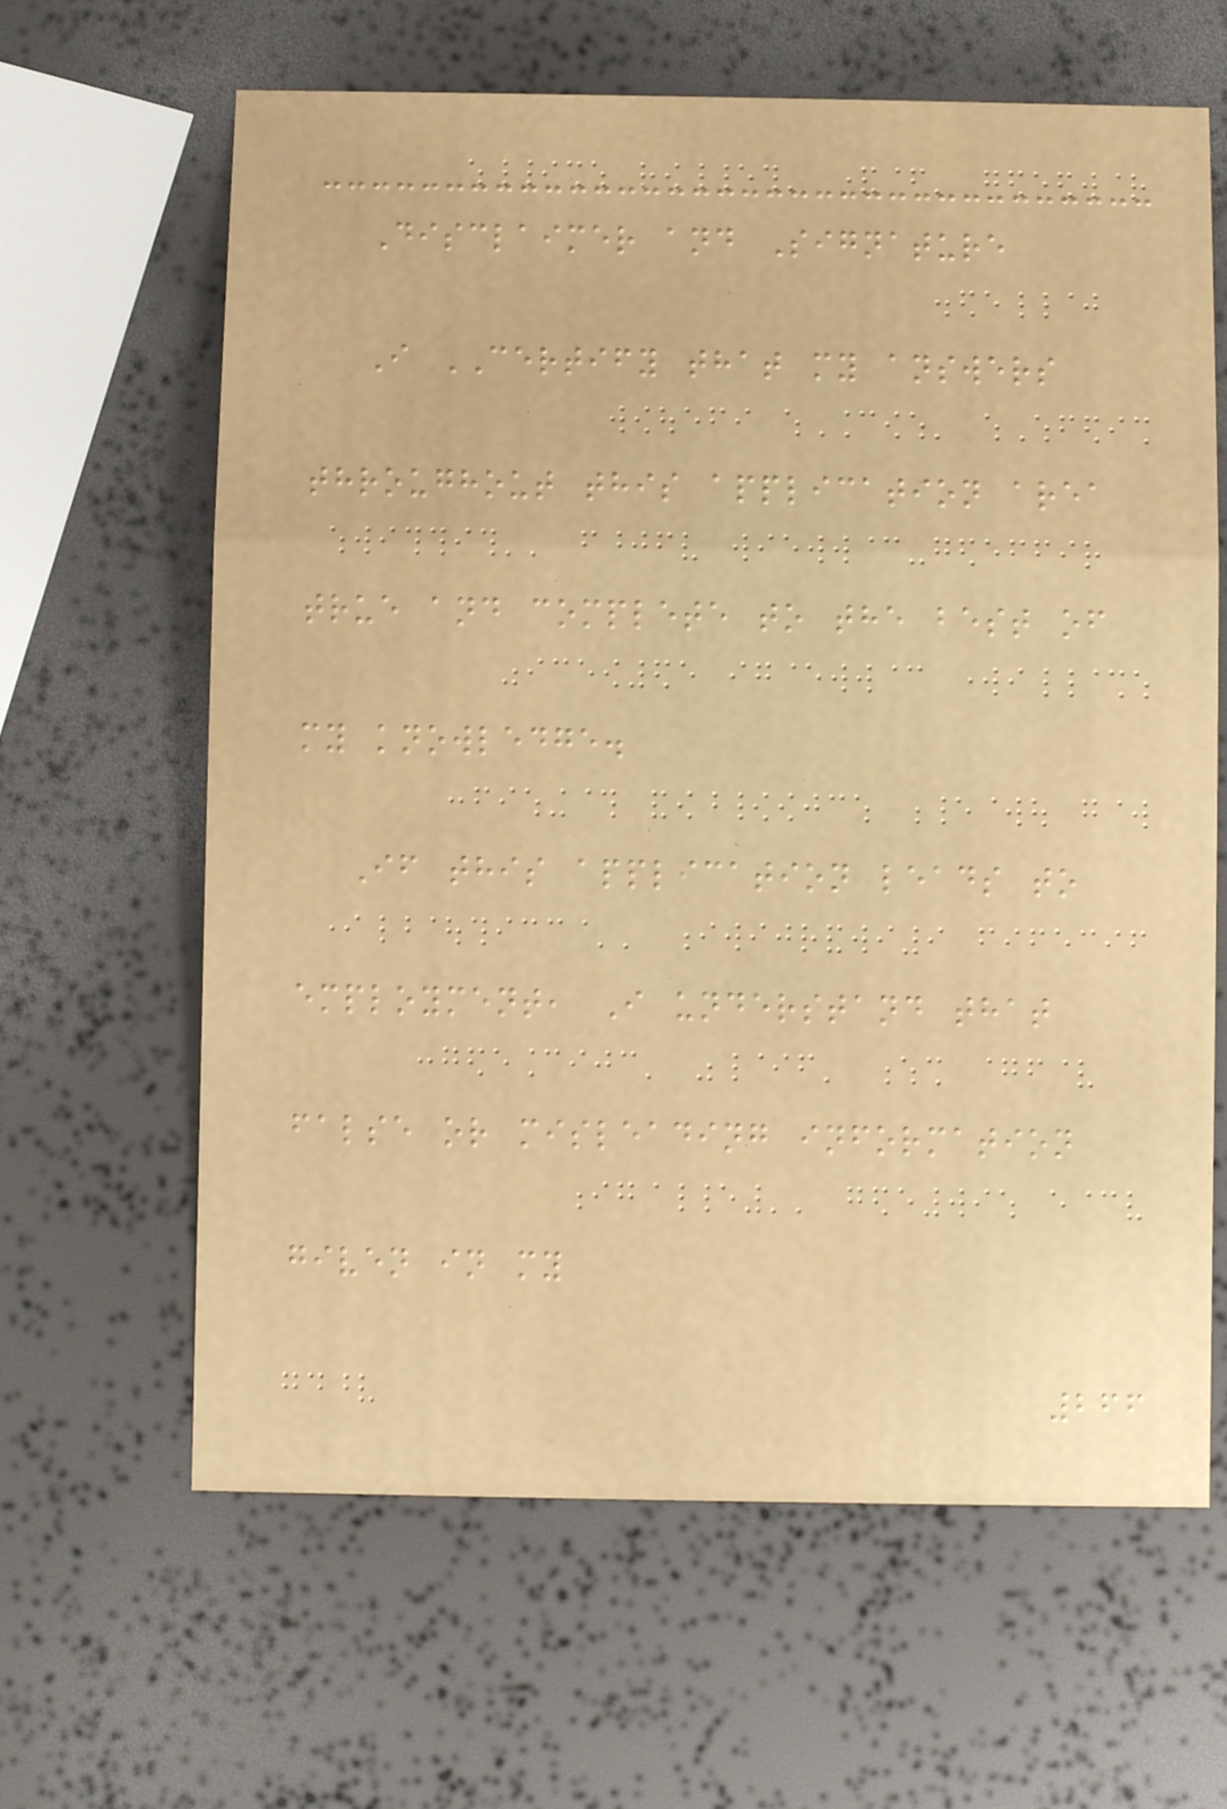Disclaimer and Signature
I CERTIFY that my answers
throughout this application area
true and complete to the best of
my knowledge.
If this application leads to
employment, I understand that
false or misleading information
given in my
266
